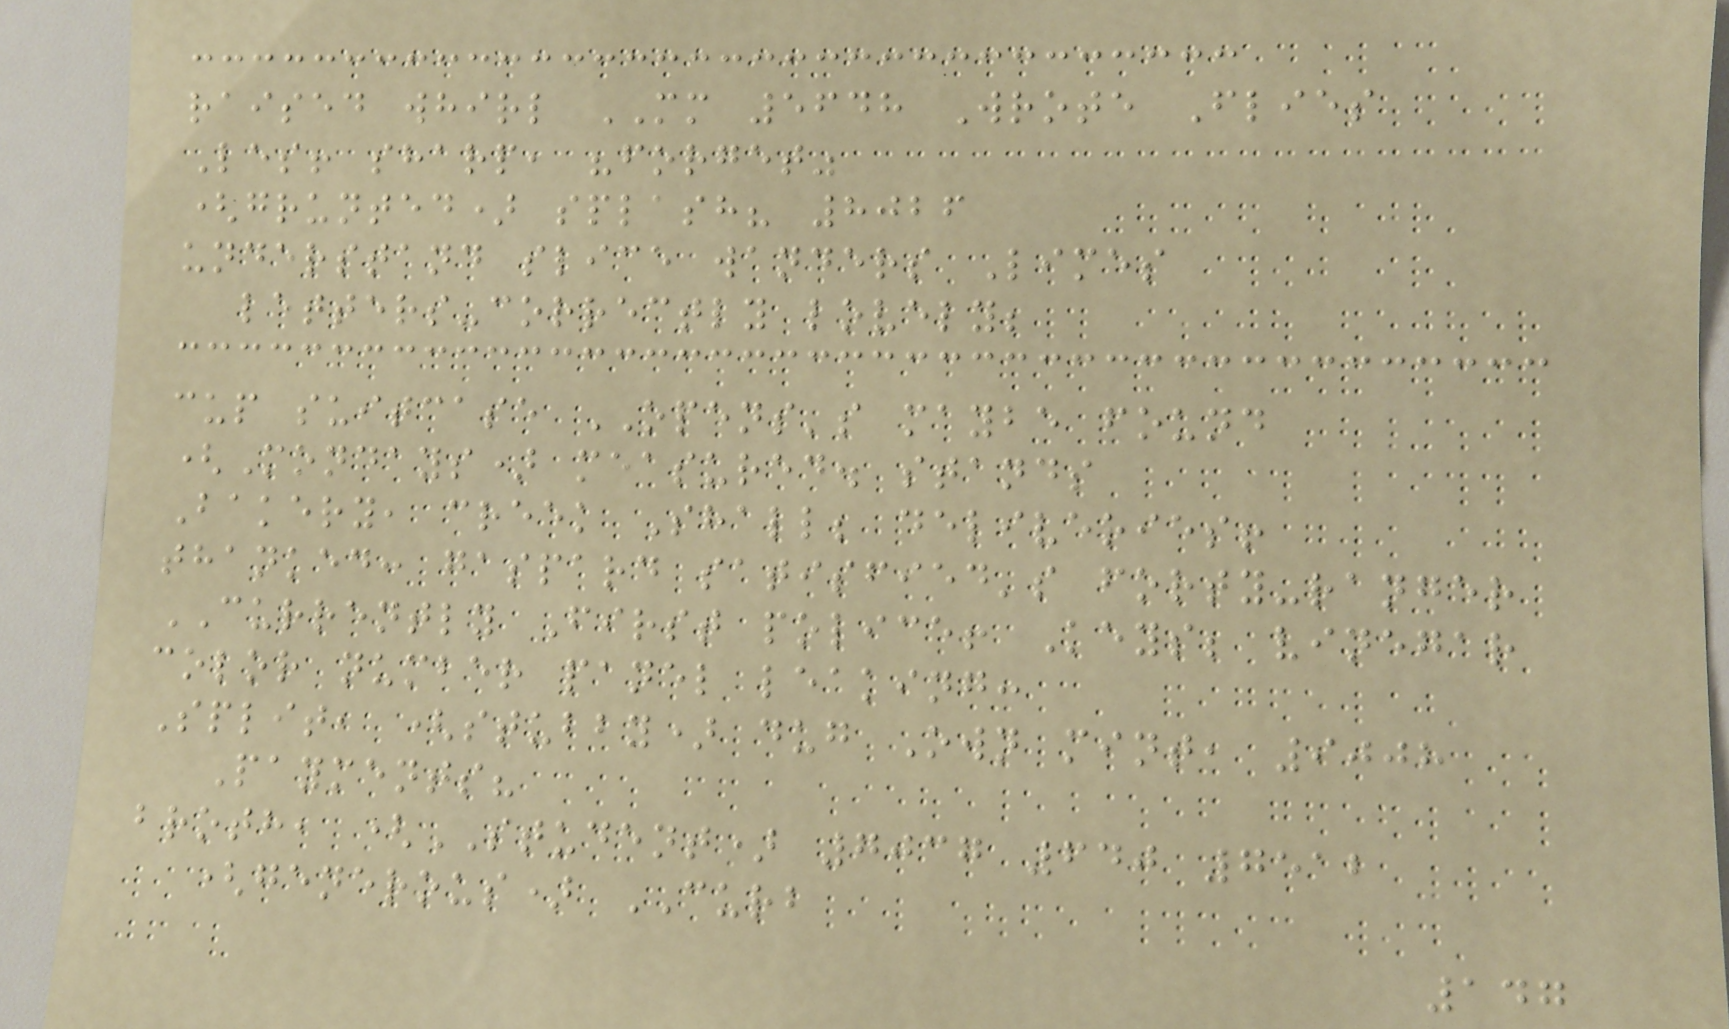raised whirl MM 5648 Wrote Flies
Les! sharp, "forget"
(grunted) splash? 8026
understand slice wanders Limes
letters-correctly lovely;
cup suitcase OPENS's maybe found
(Mondays) measured. stands
Bakery, creek Shall; deliveries!
thanked: gaspard satisfied's forty-ranger
CURRENTLY First police! Keys; vinegar
color number panel leaking:
Split, (stubby) dug Own mint, 9008
Payments?
broth, (STUDENT) 7037 640 7512
(generous) CURB
147
